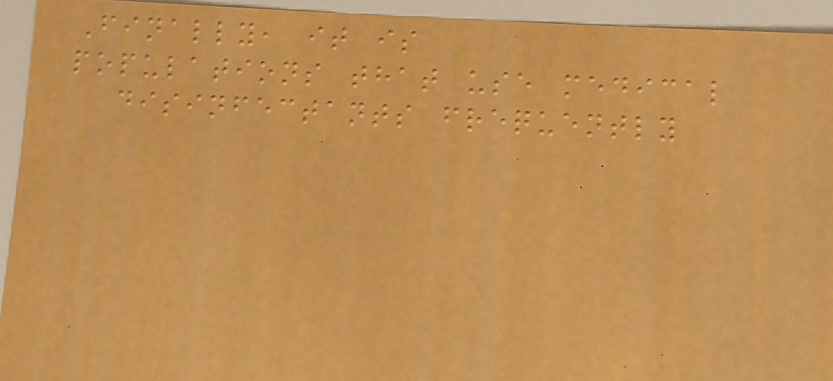Finally, it is
populations that use medical
disinfectants frequently
